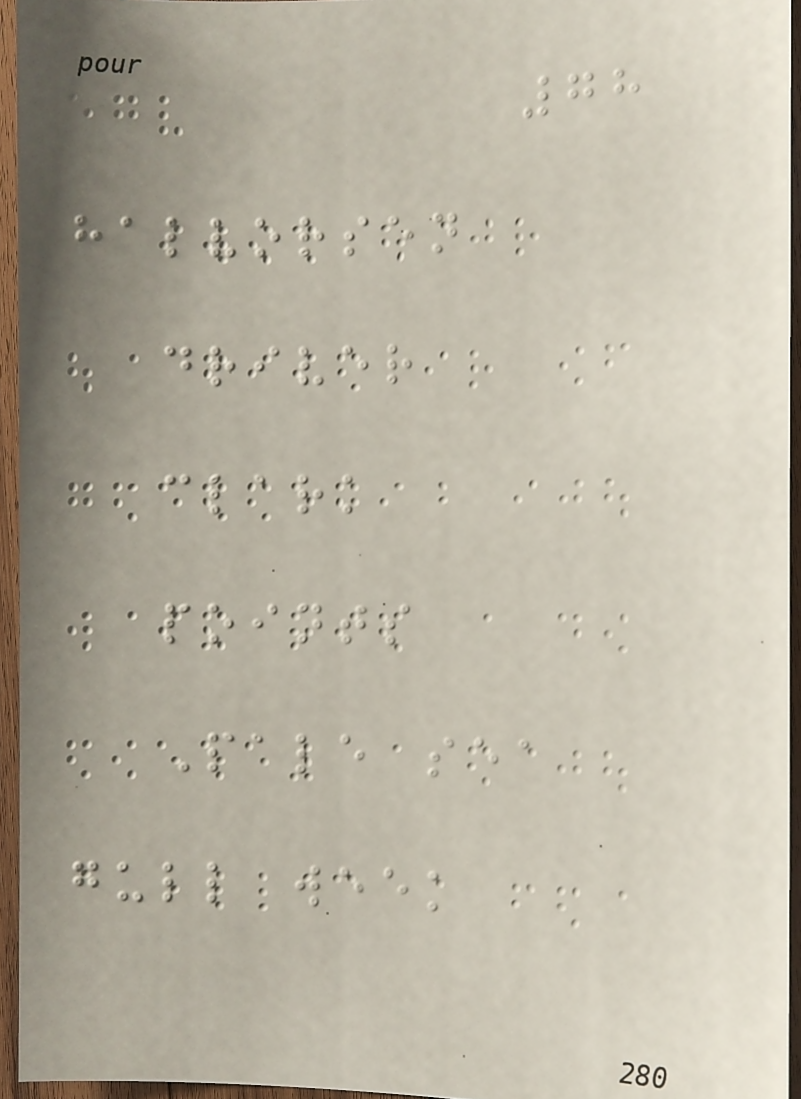78
halvorsen
driver
clark
points
Pale sea
gull week
